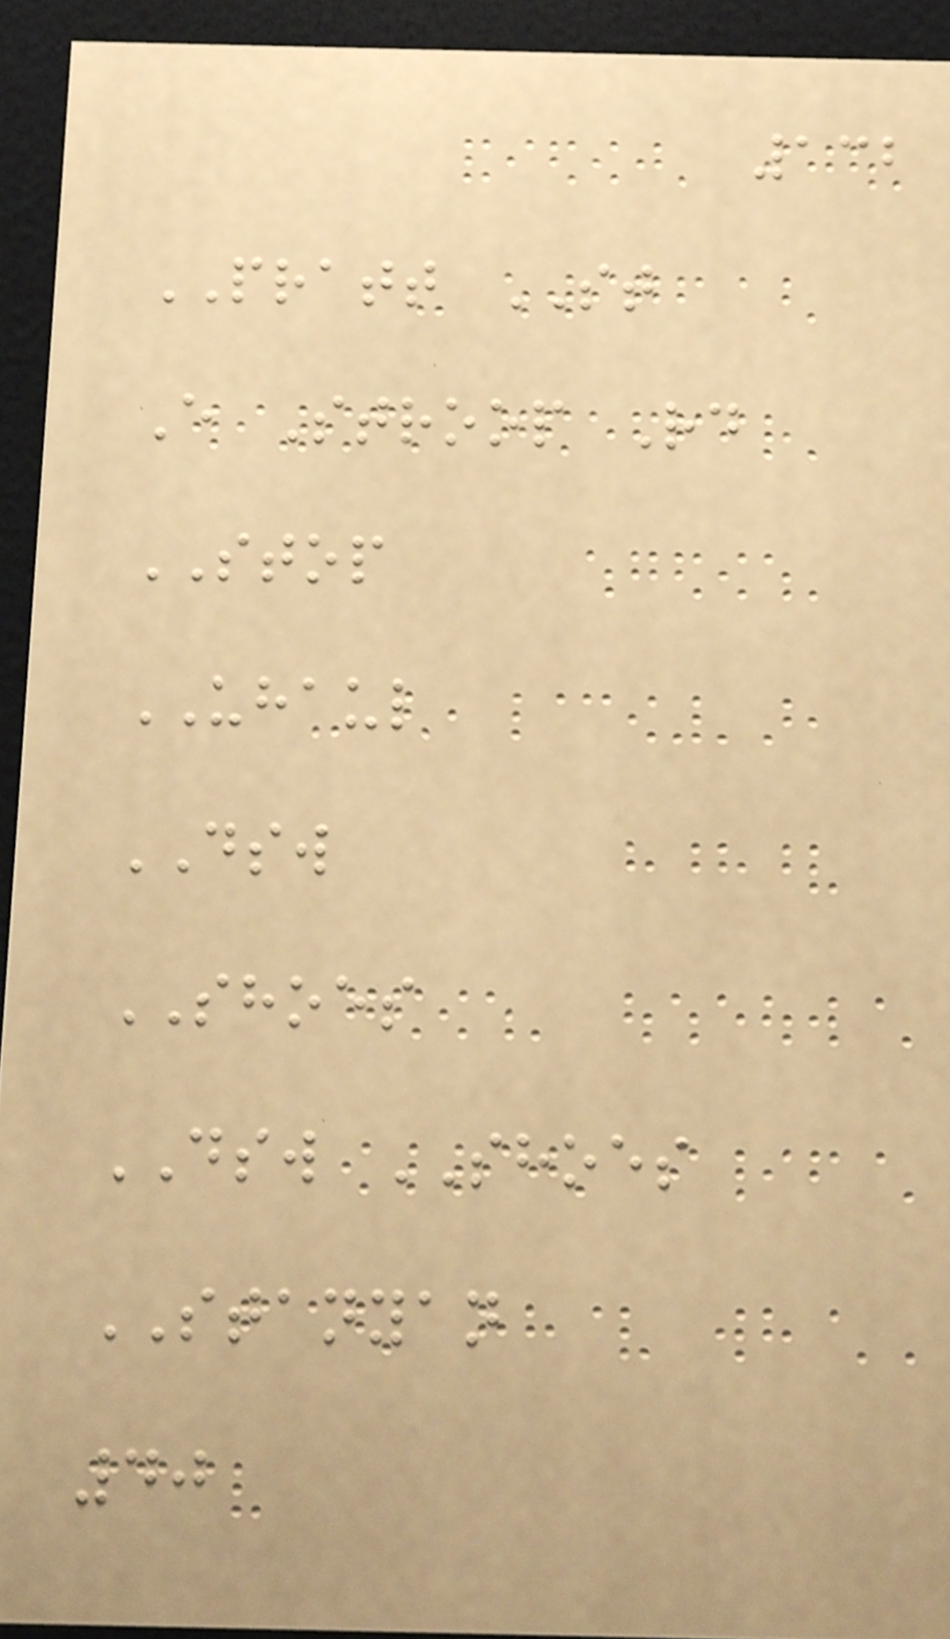132
PRATT ST
E Stroop Rd
STOP
UHAUL
DSW
SHOES
DSW SHOES
STANYAN
40
